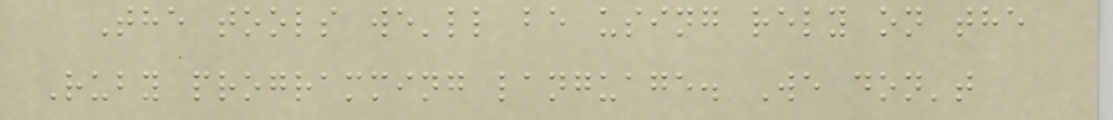The tools we'll be using rely on the
Ruby programming language. We don't
